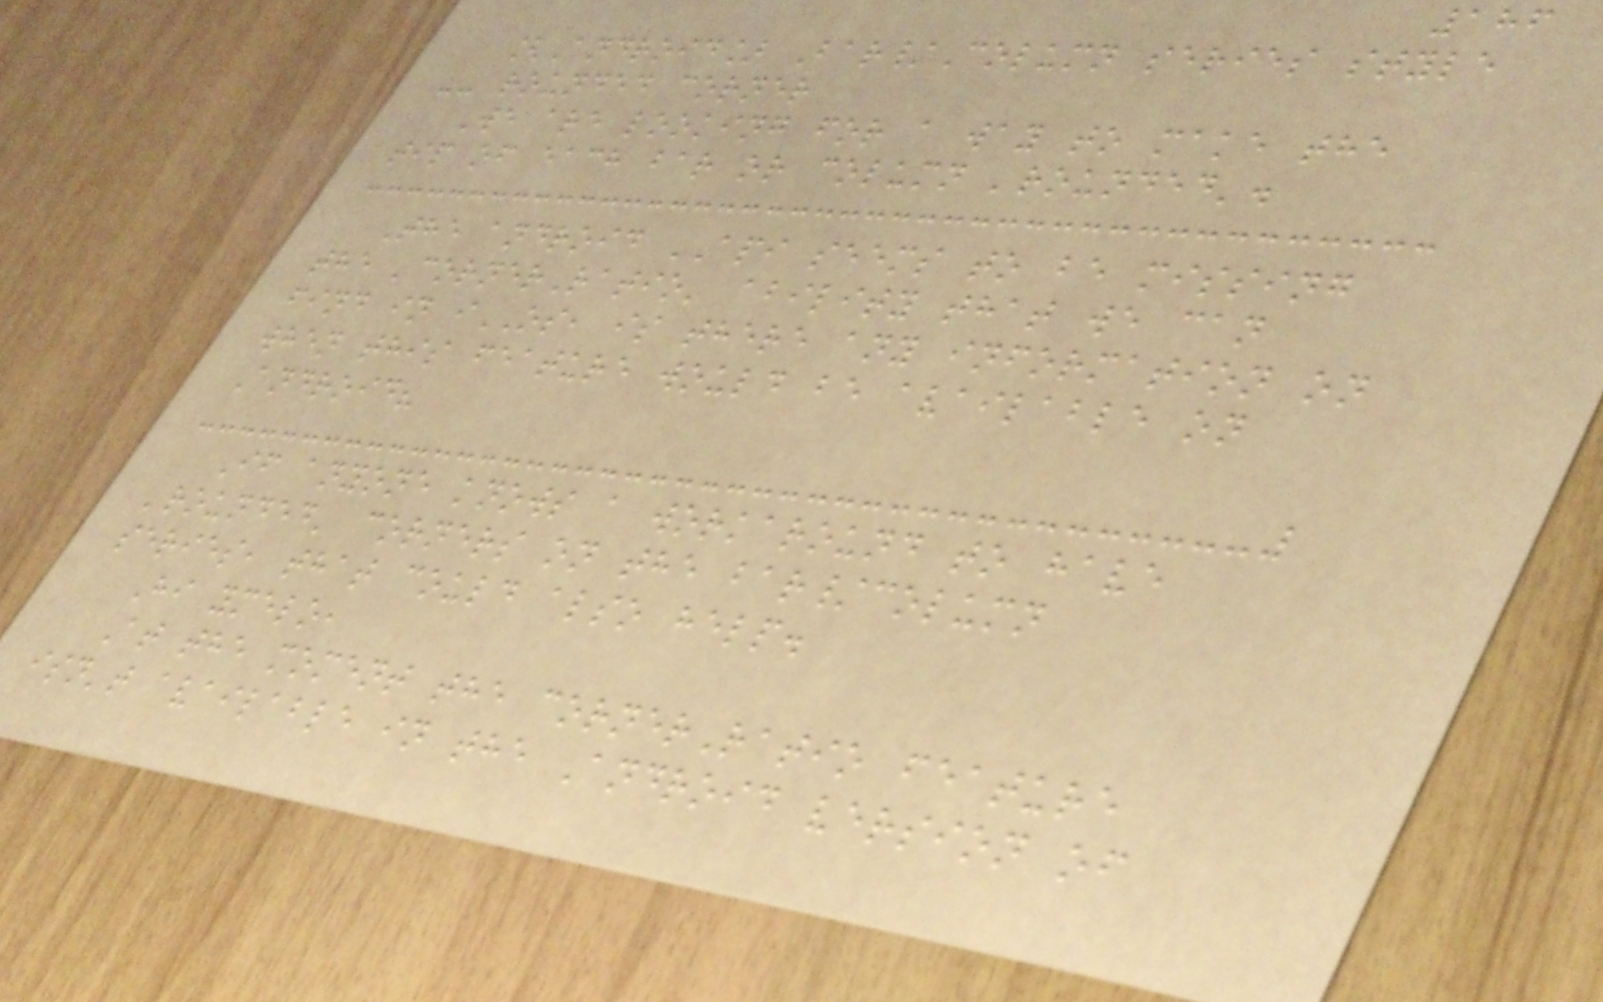186
[Android] Bar/Column series style
-- rounded corner
We are looking for a way to make the
tip of each bar or column 'rounded'.
The android API seems to be missing
the 'cornerRatio' ability that we can
find in iOS, is there any information on
when this feature would be available on
Android?
If anyone knows a workaround to have
'rounded' corners on the bar/column
series, that could also help.
Hi ymelo,
At the moment the cornerRatio feature
isn't available in the Android version of
